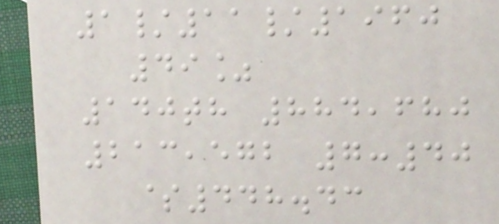1/11/1960
49%
140th 884,680
213,572 7:40
$448.43
